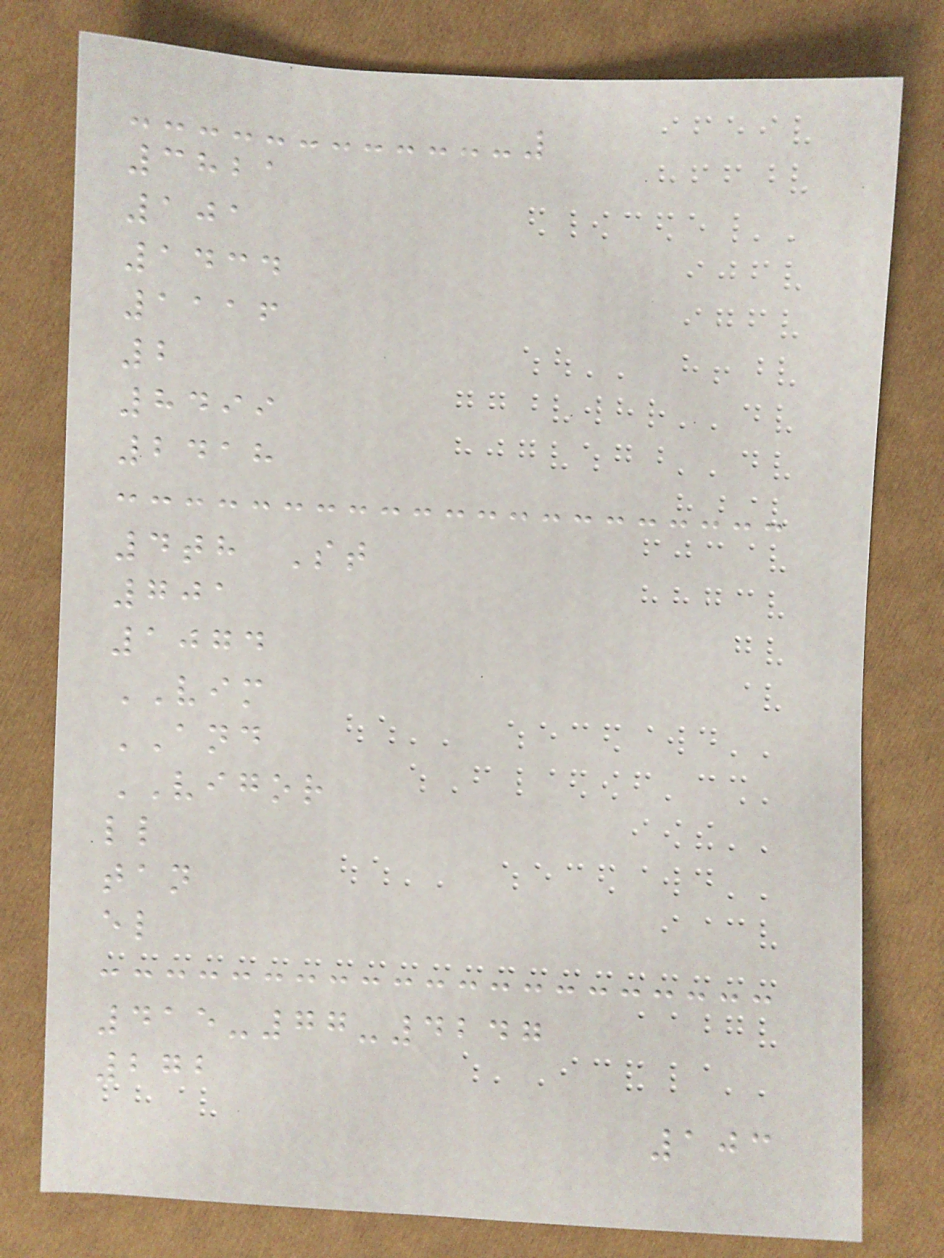3821
101
1434
1116
2
8499
2418
4th St
701
1074
VIM
AND
VIGOR
ll
tan
el
415-77-4247
272
103
